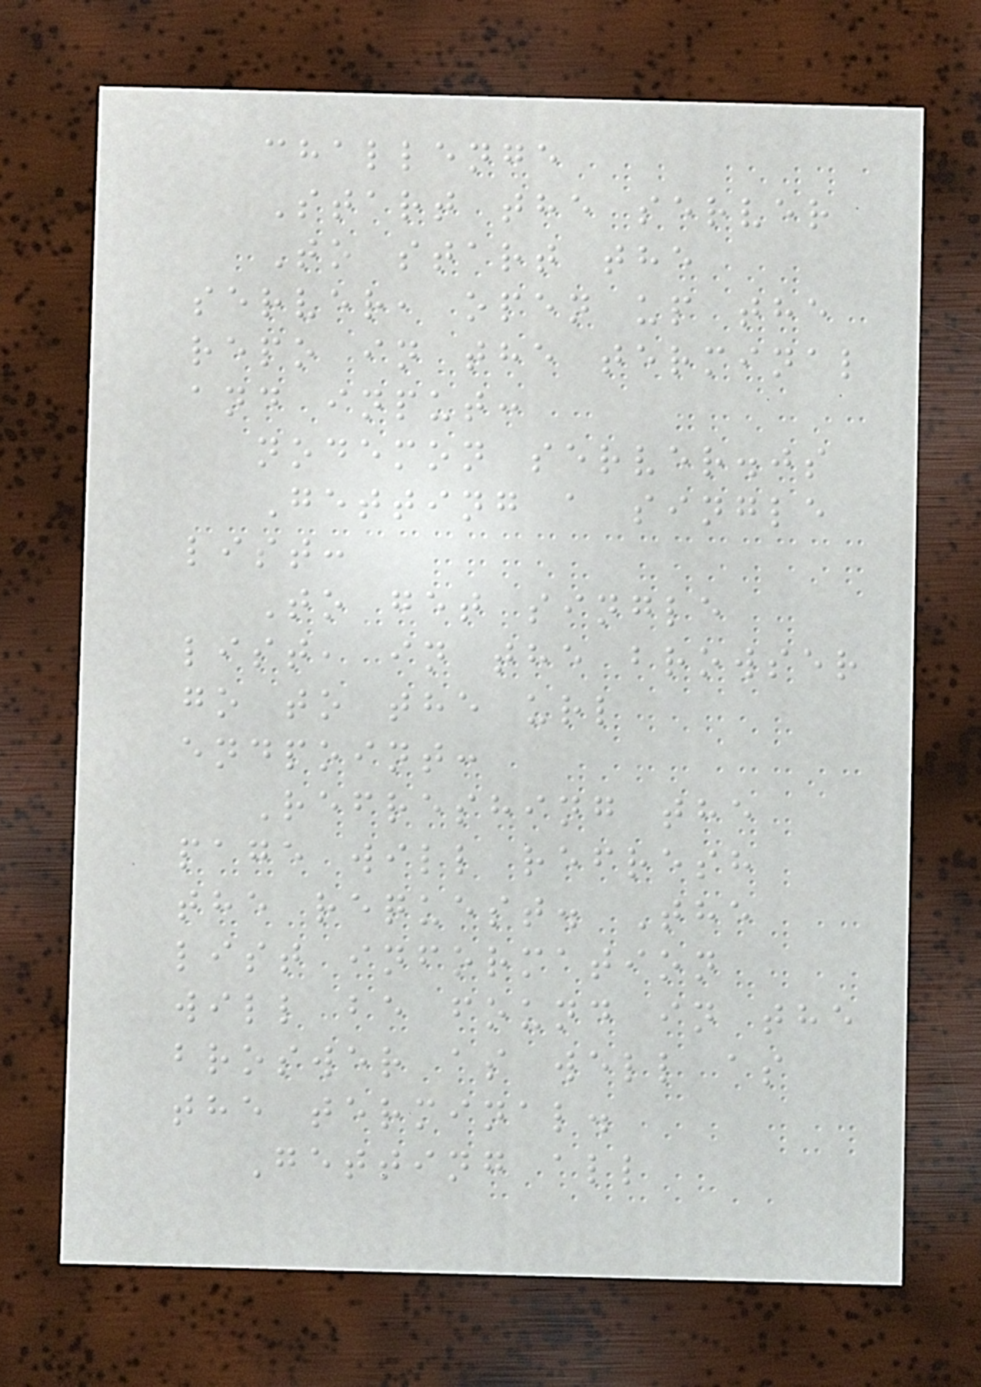challenge
Start the server
To start the
server, open up the
repo in the terminal
and input:
nodemon server.js
Getting a single
list:
To get single
list, in the browser
go to the url
endpoint:
Refreshing the
page will refresh
the request. The
list information
will be found in the
broswer as well as
the terminal.
Getting all
